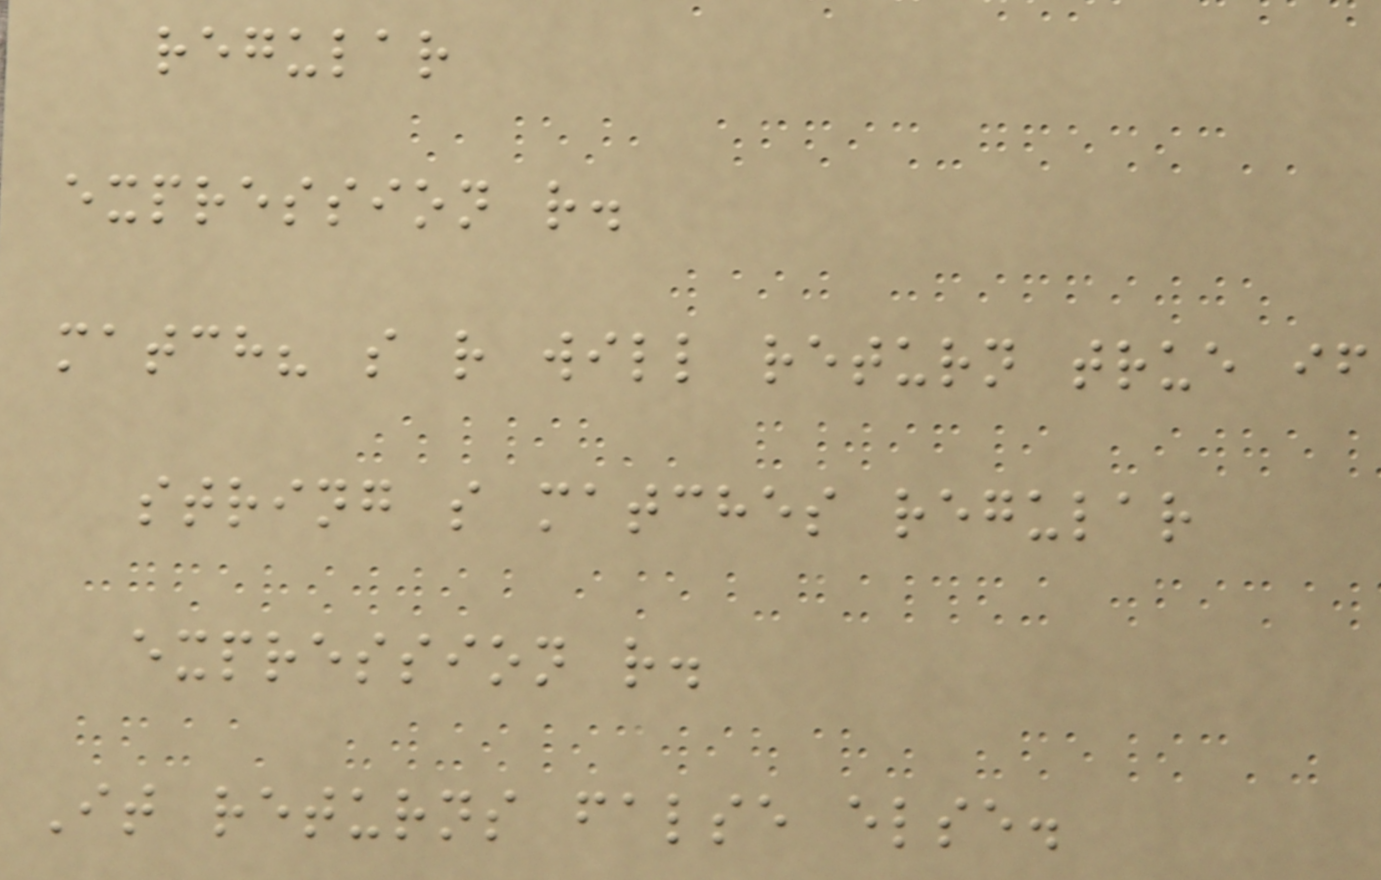regular
expression r.
match? s r will return true if
string s matches regular
expression r.
It returns false else.
